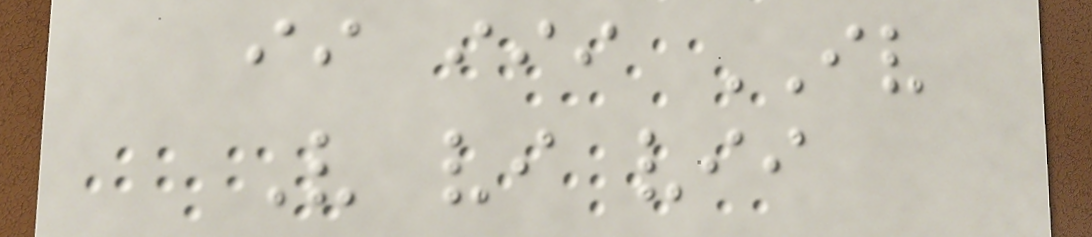ii iii IV
V vi vii
